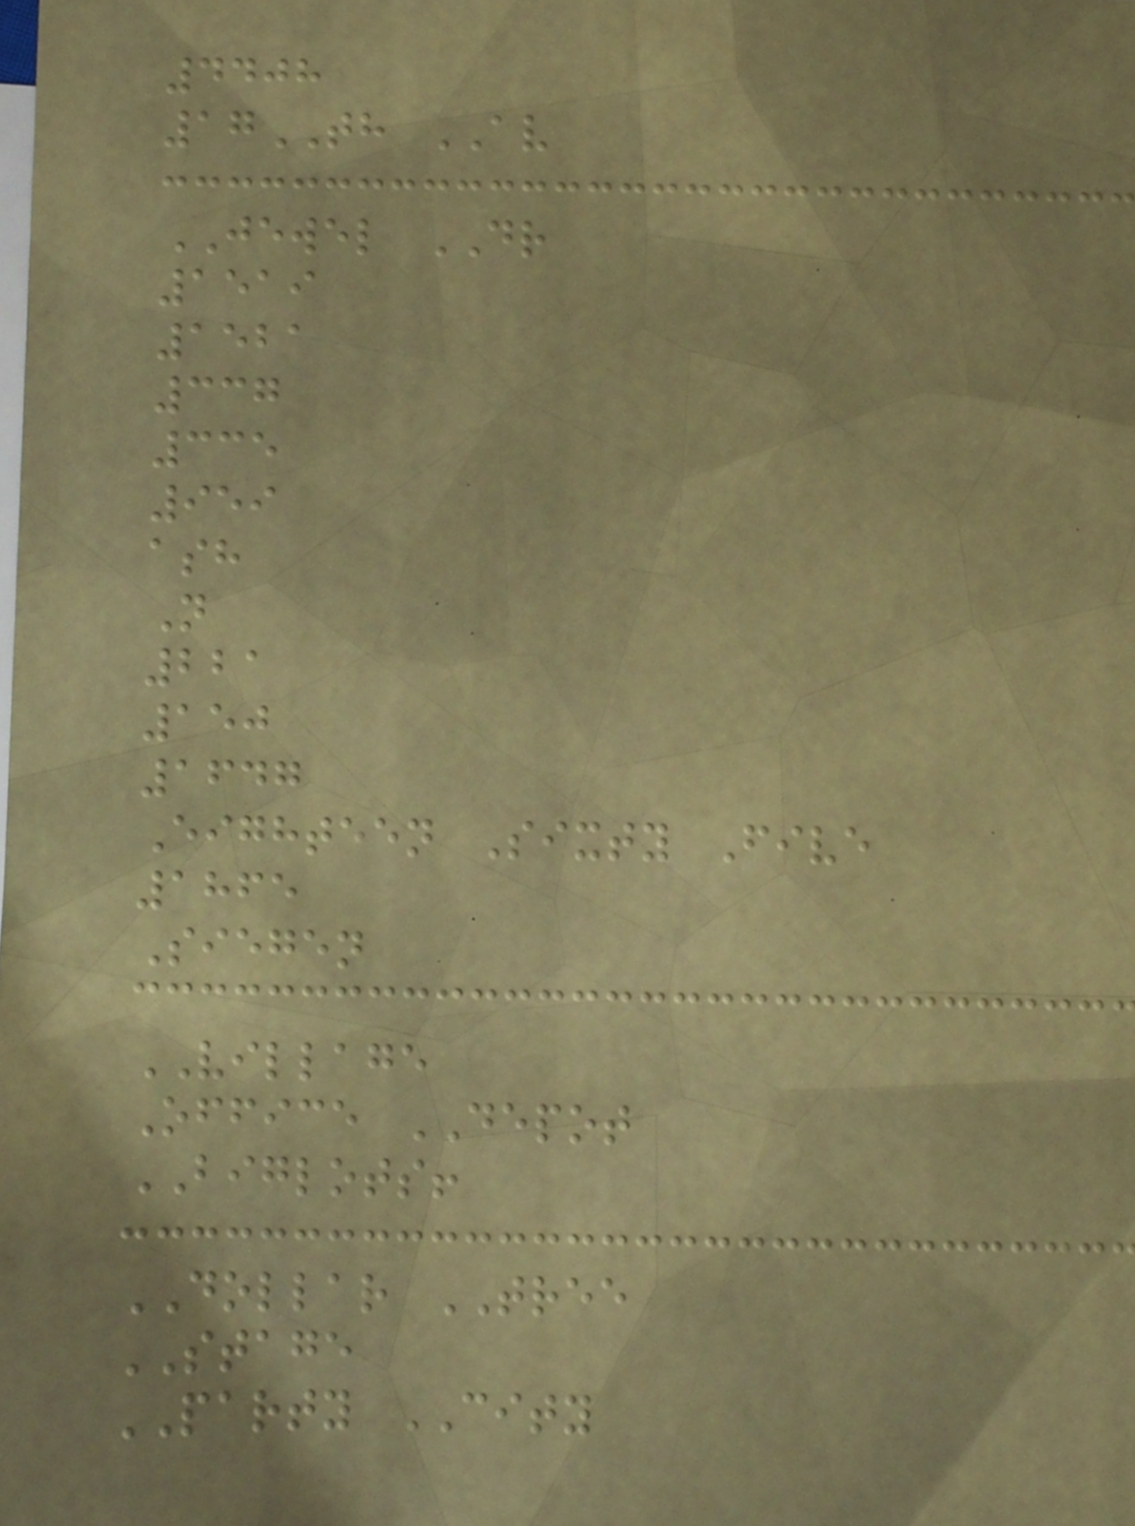4408
17TH AV
JEWEL DR
1519
1521
337
335
959
ash
N
221
150
1647
Eighteen Sixty Five
1865
Siegen
VILLAGE
Office DEPOT
BIGLOTS!
DOLLAR TREE
STAGE
PARTY CITY
